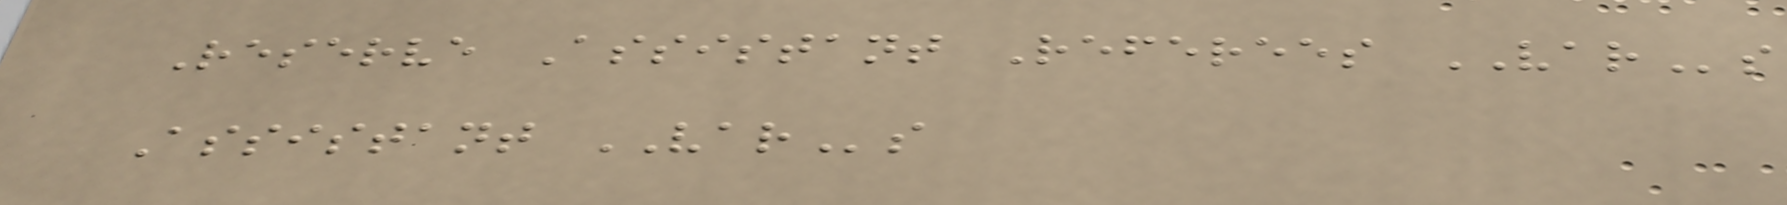Reserve Assistant Referees VARs
Assistant VARs
